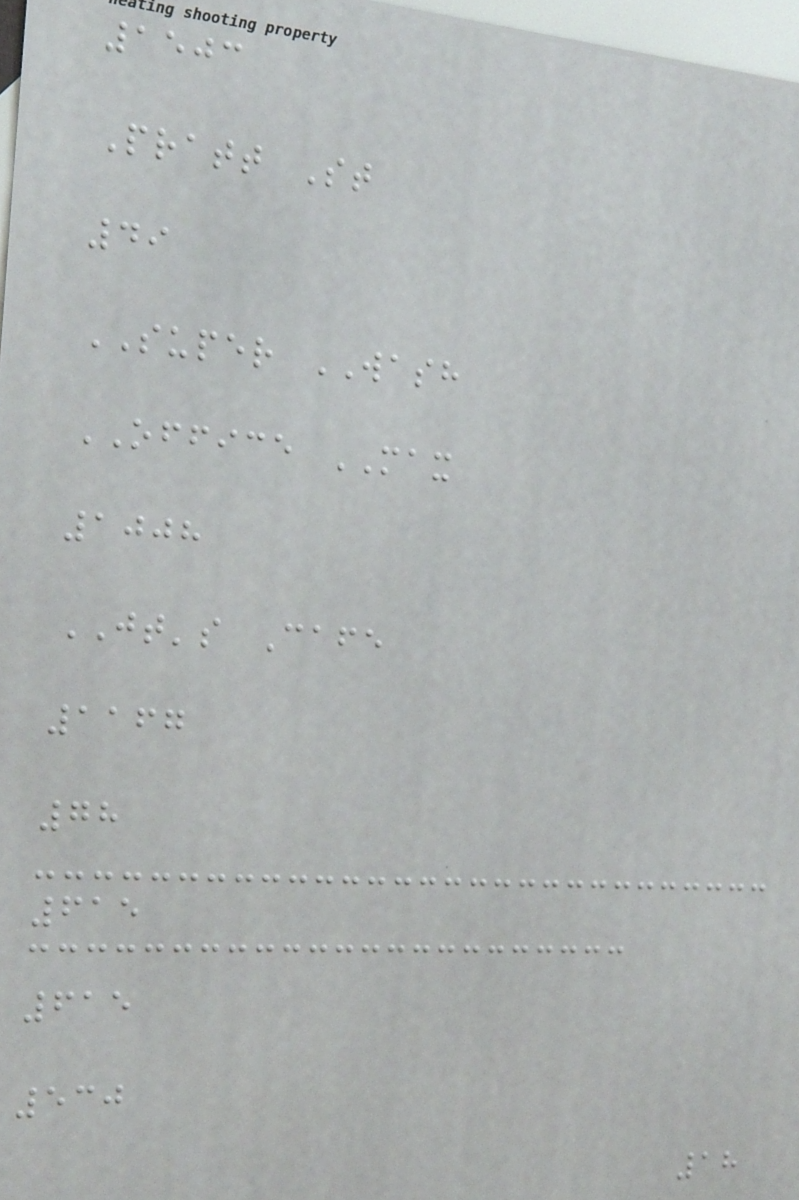1503
Pratt St
49
SUPER WASH
OFFICE MAX
1008
JT's Cafe
1167
78
615
615
530
18
